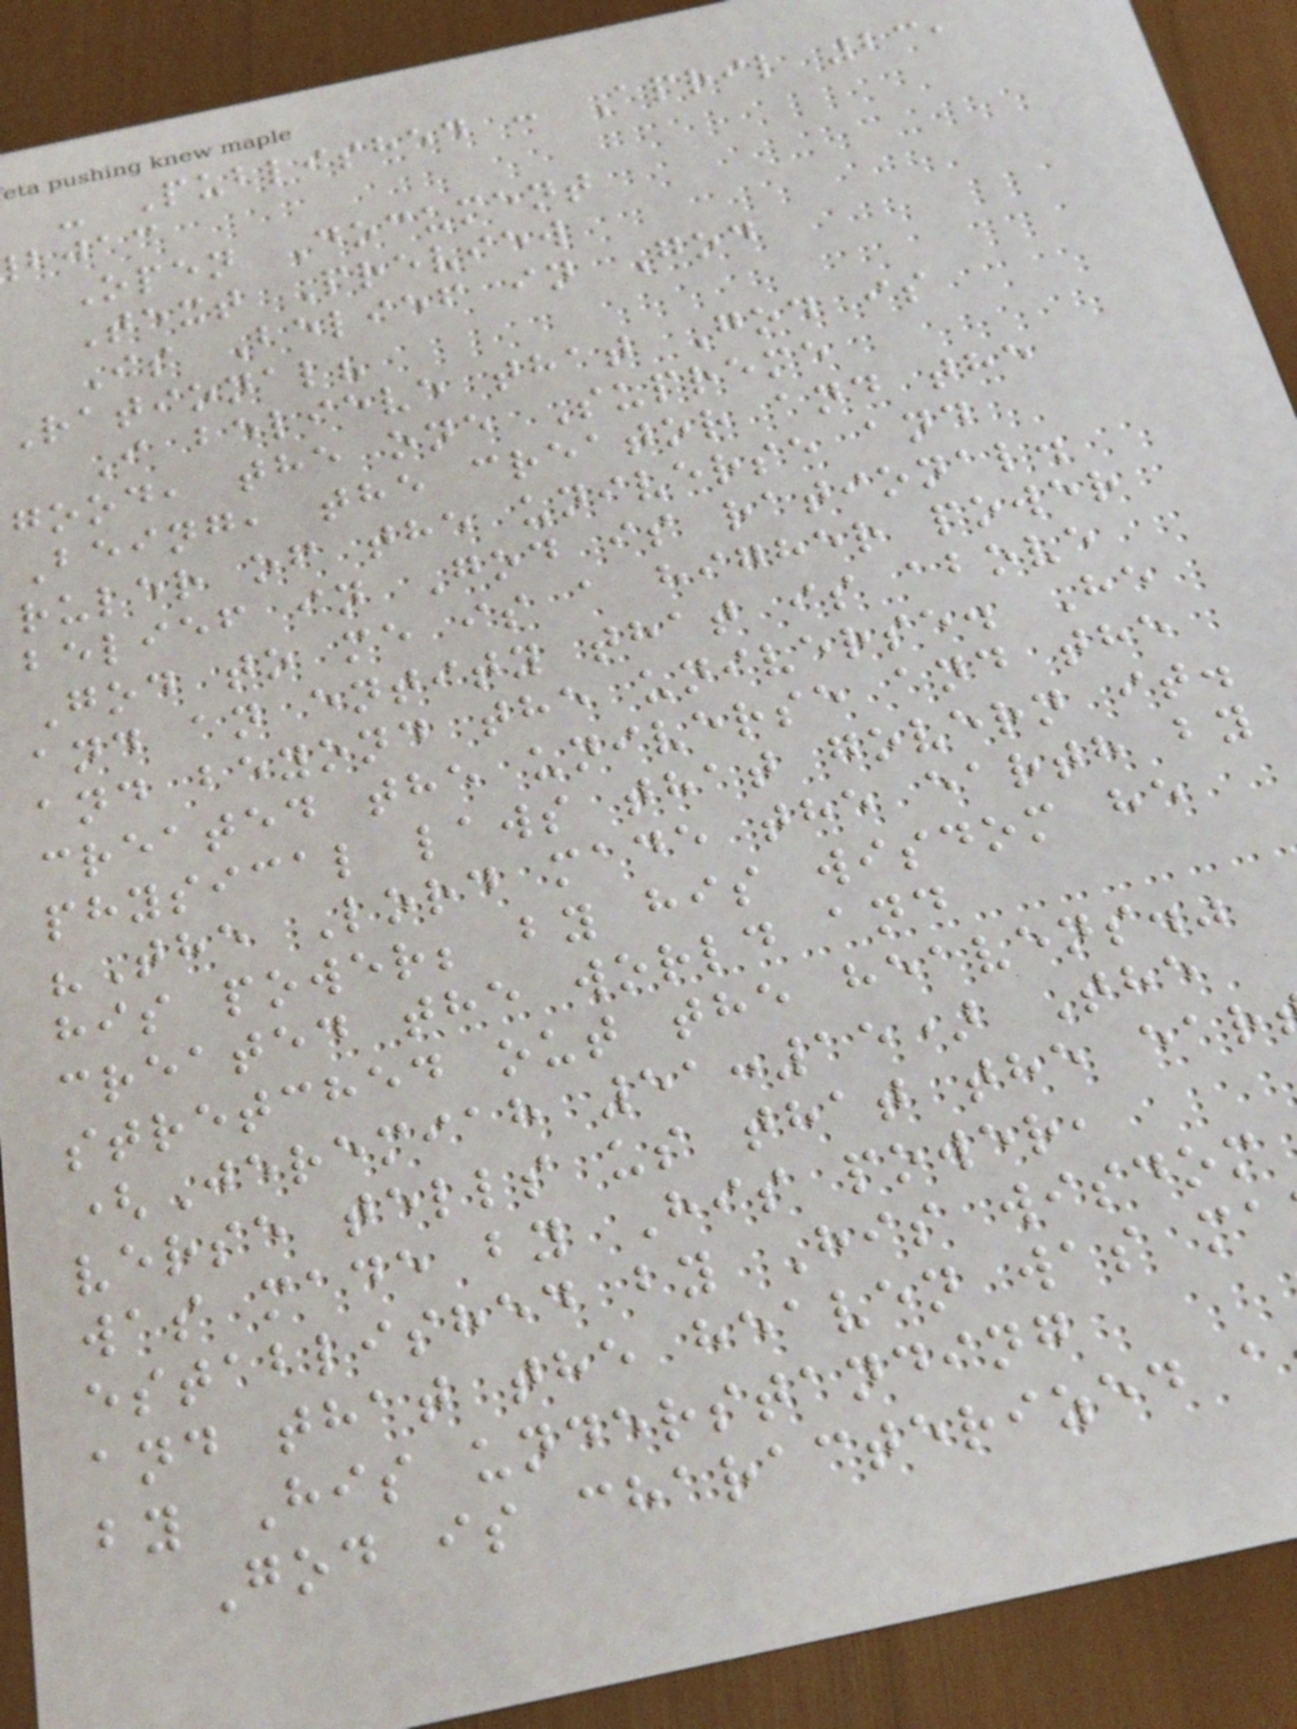- Published : April 23,
bjac
Open Document
Text Preview
Is Belief in God
Rational?
I believe that God is
good, the one Supreme
Being, the creator and the
ruler of the universe and
belief in God is rational.
God to me is a higher power
and an entity that is above
and beyond the universe. He
created the universe and the
physical laws that govern it.
"The Lord made the earth by
his power; by his wisdom he
created the world and
stretched out the heavens."
(Jeremiah 51:15) The
verse tells us that the ear
was made by His power,
established by His wisdom
and that the heaven was ma
by His understanding
God is characterized a
